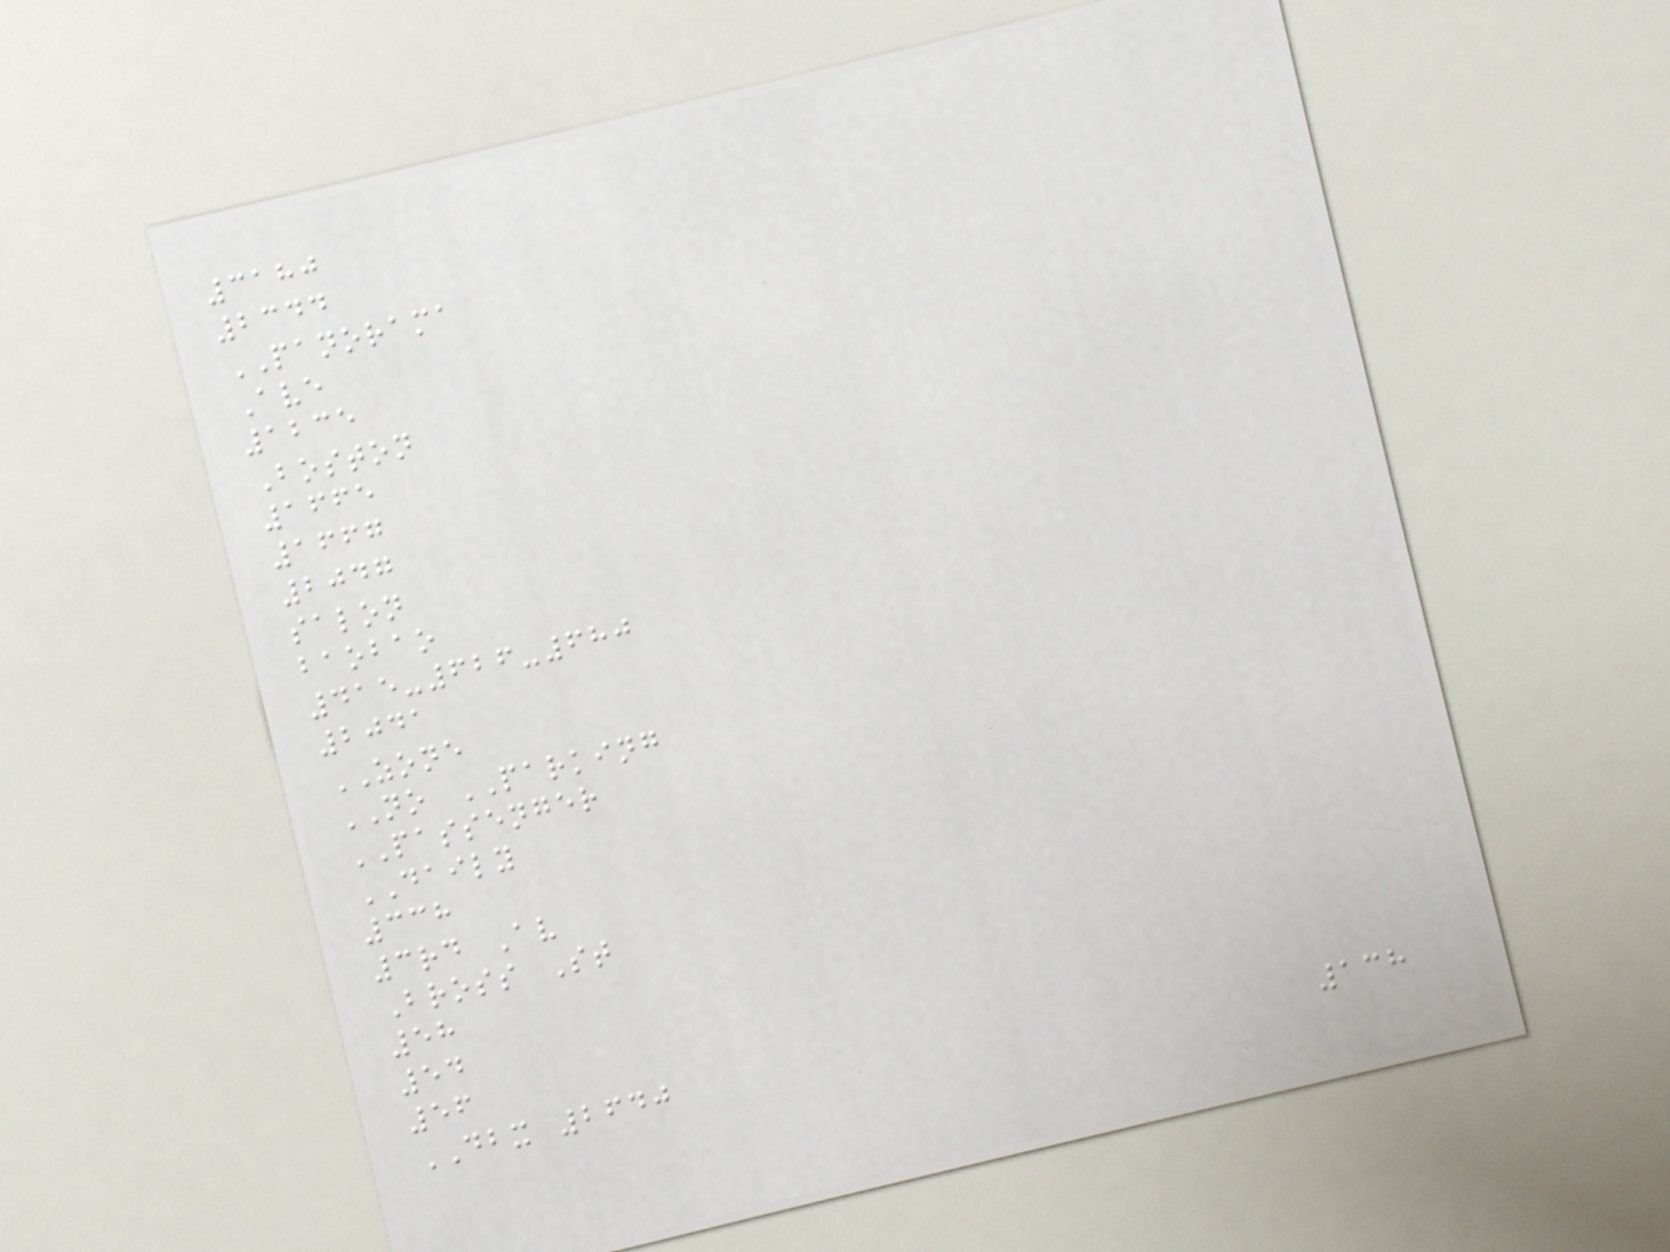3180
2344
PANORAMA
Ave
1235
Boston
1665
1667
2047
salon
baobao
415-626-680
2041
ZONE
NO PARKING
PASSENGER
DAILY
338
3rd Av
Bross St
58
54
56
DBX 2640
138
